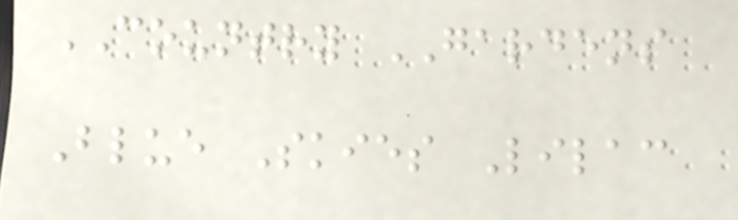COUNTRY GARDENS
Blue Skies Lilac
